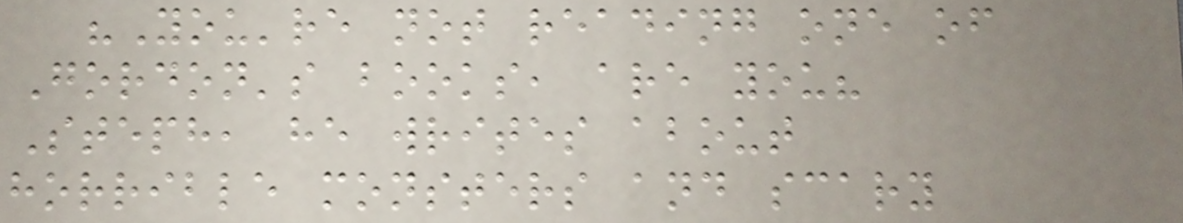"You're not reading one of
Gordon's books, are you?
Steph, he writes about
horrible monsters and scary
